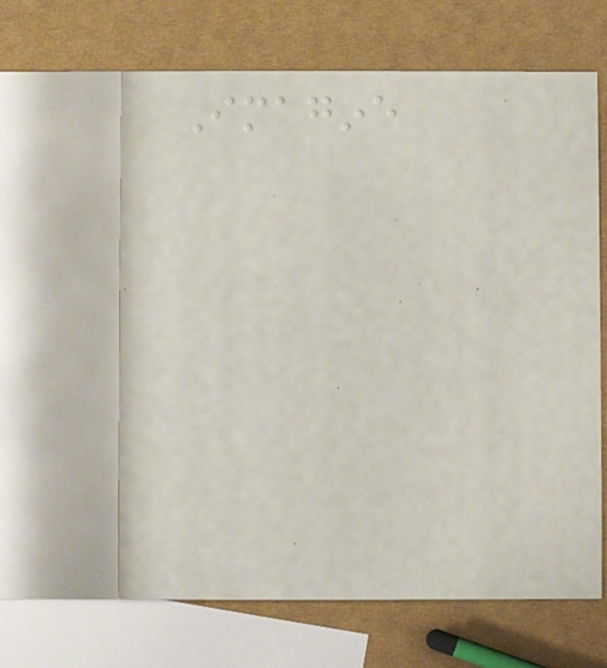Imagine
